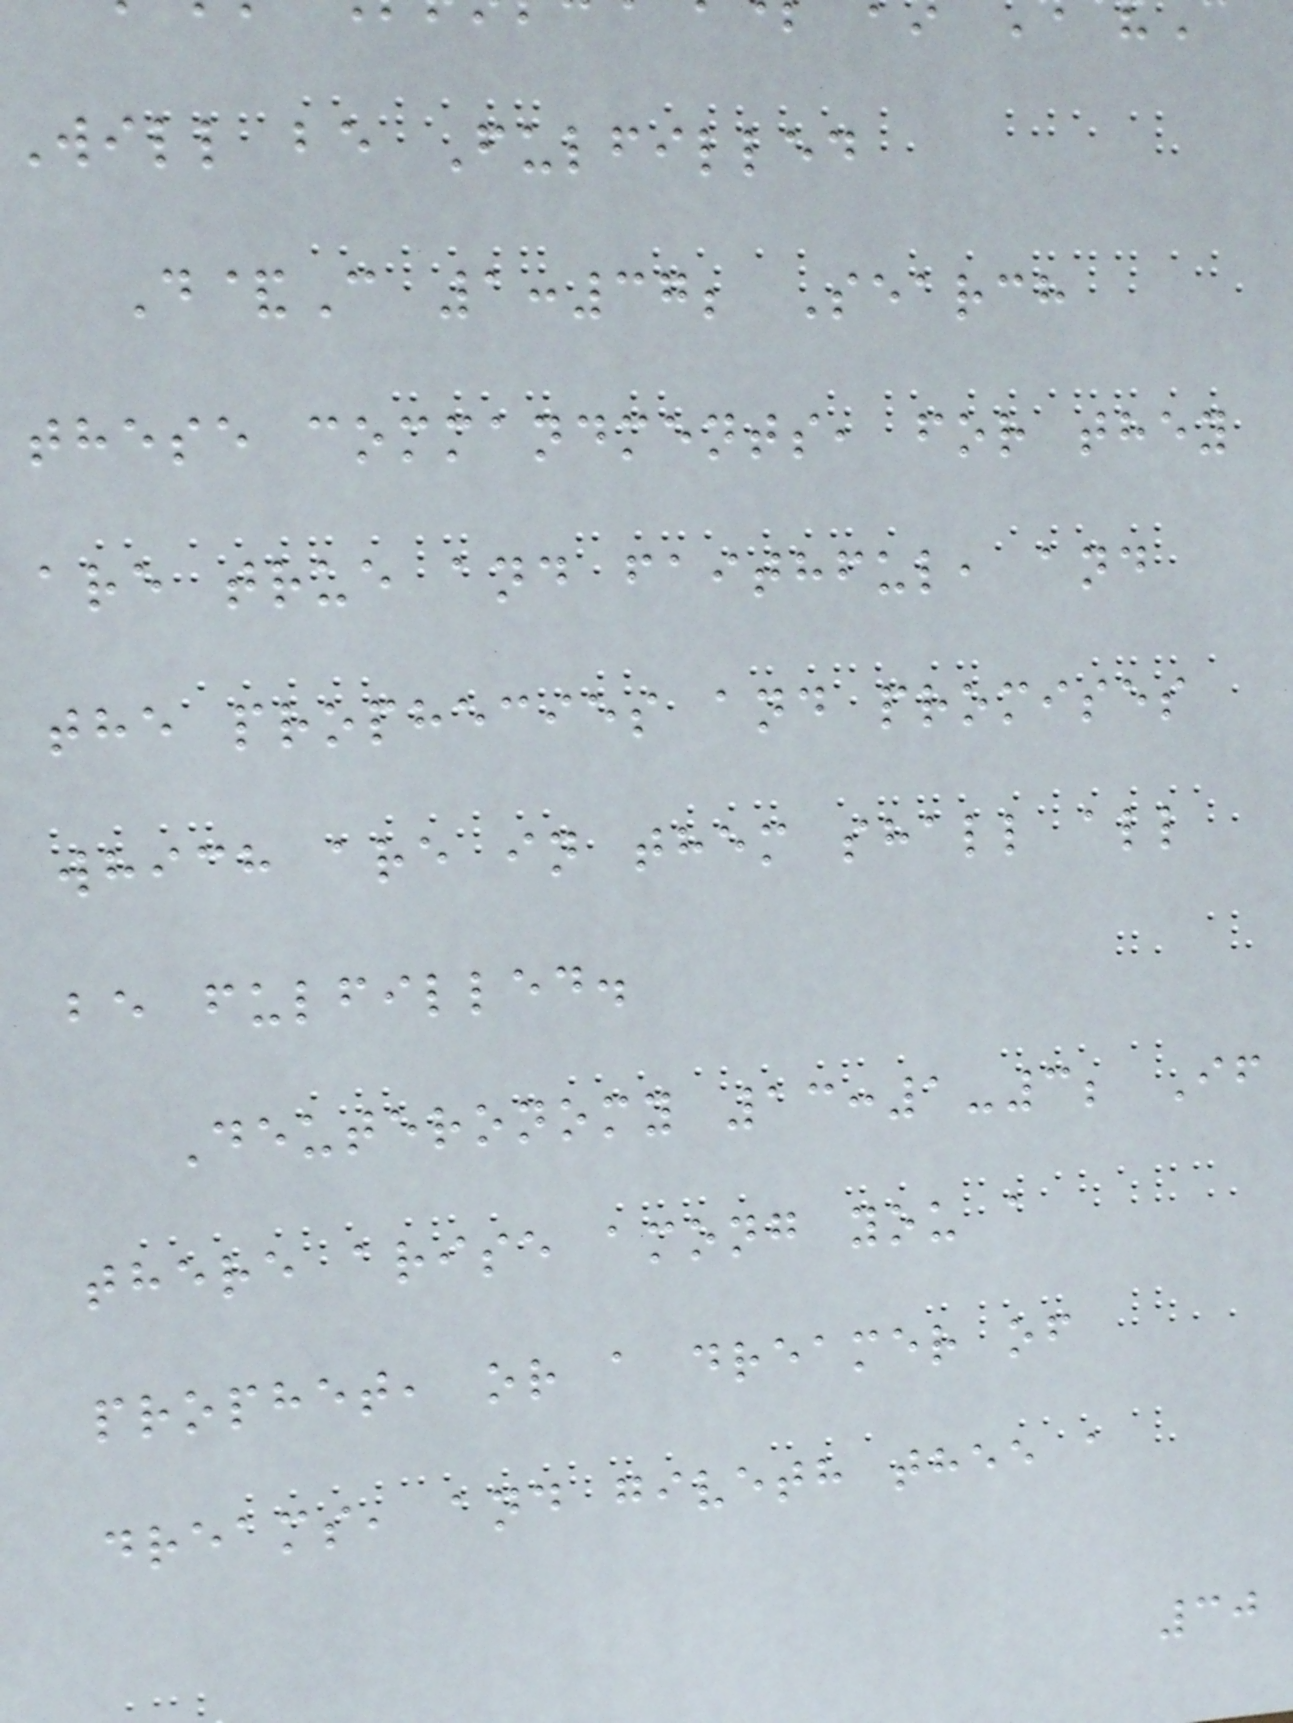Will be Fulfilled
D&C 1:37; Search
these commandments, for they
are true and faithful, and
the prophecies and promises
which are in them shall all
be fulfilled.
Deuteronomy 13:1-3; If
there arise among you a
prophet, or a dreamer of
dreams, and giveth thee a
30
